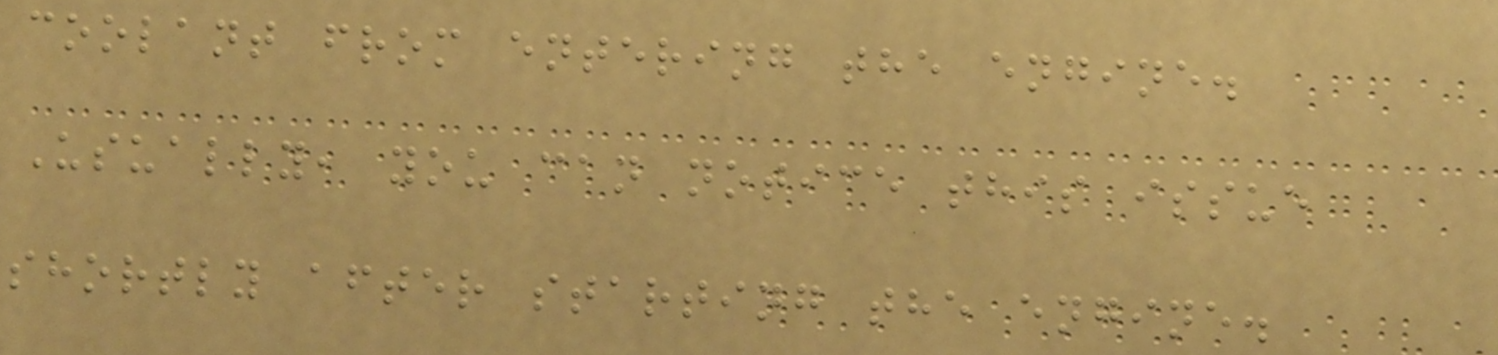coolant from entering the engine.
Usually, you can notice this issue
shortly after starting the engine.
